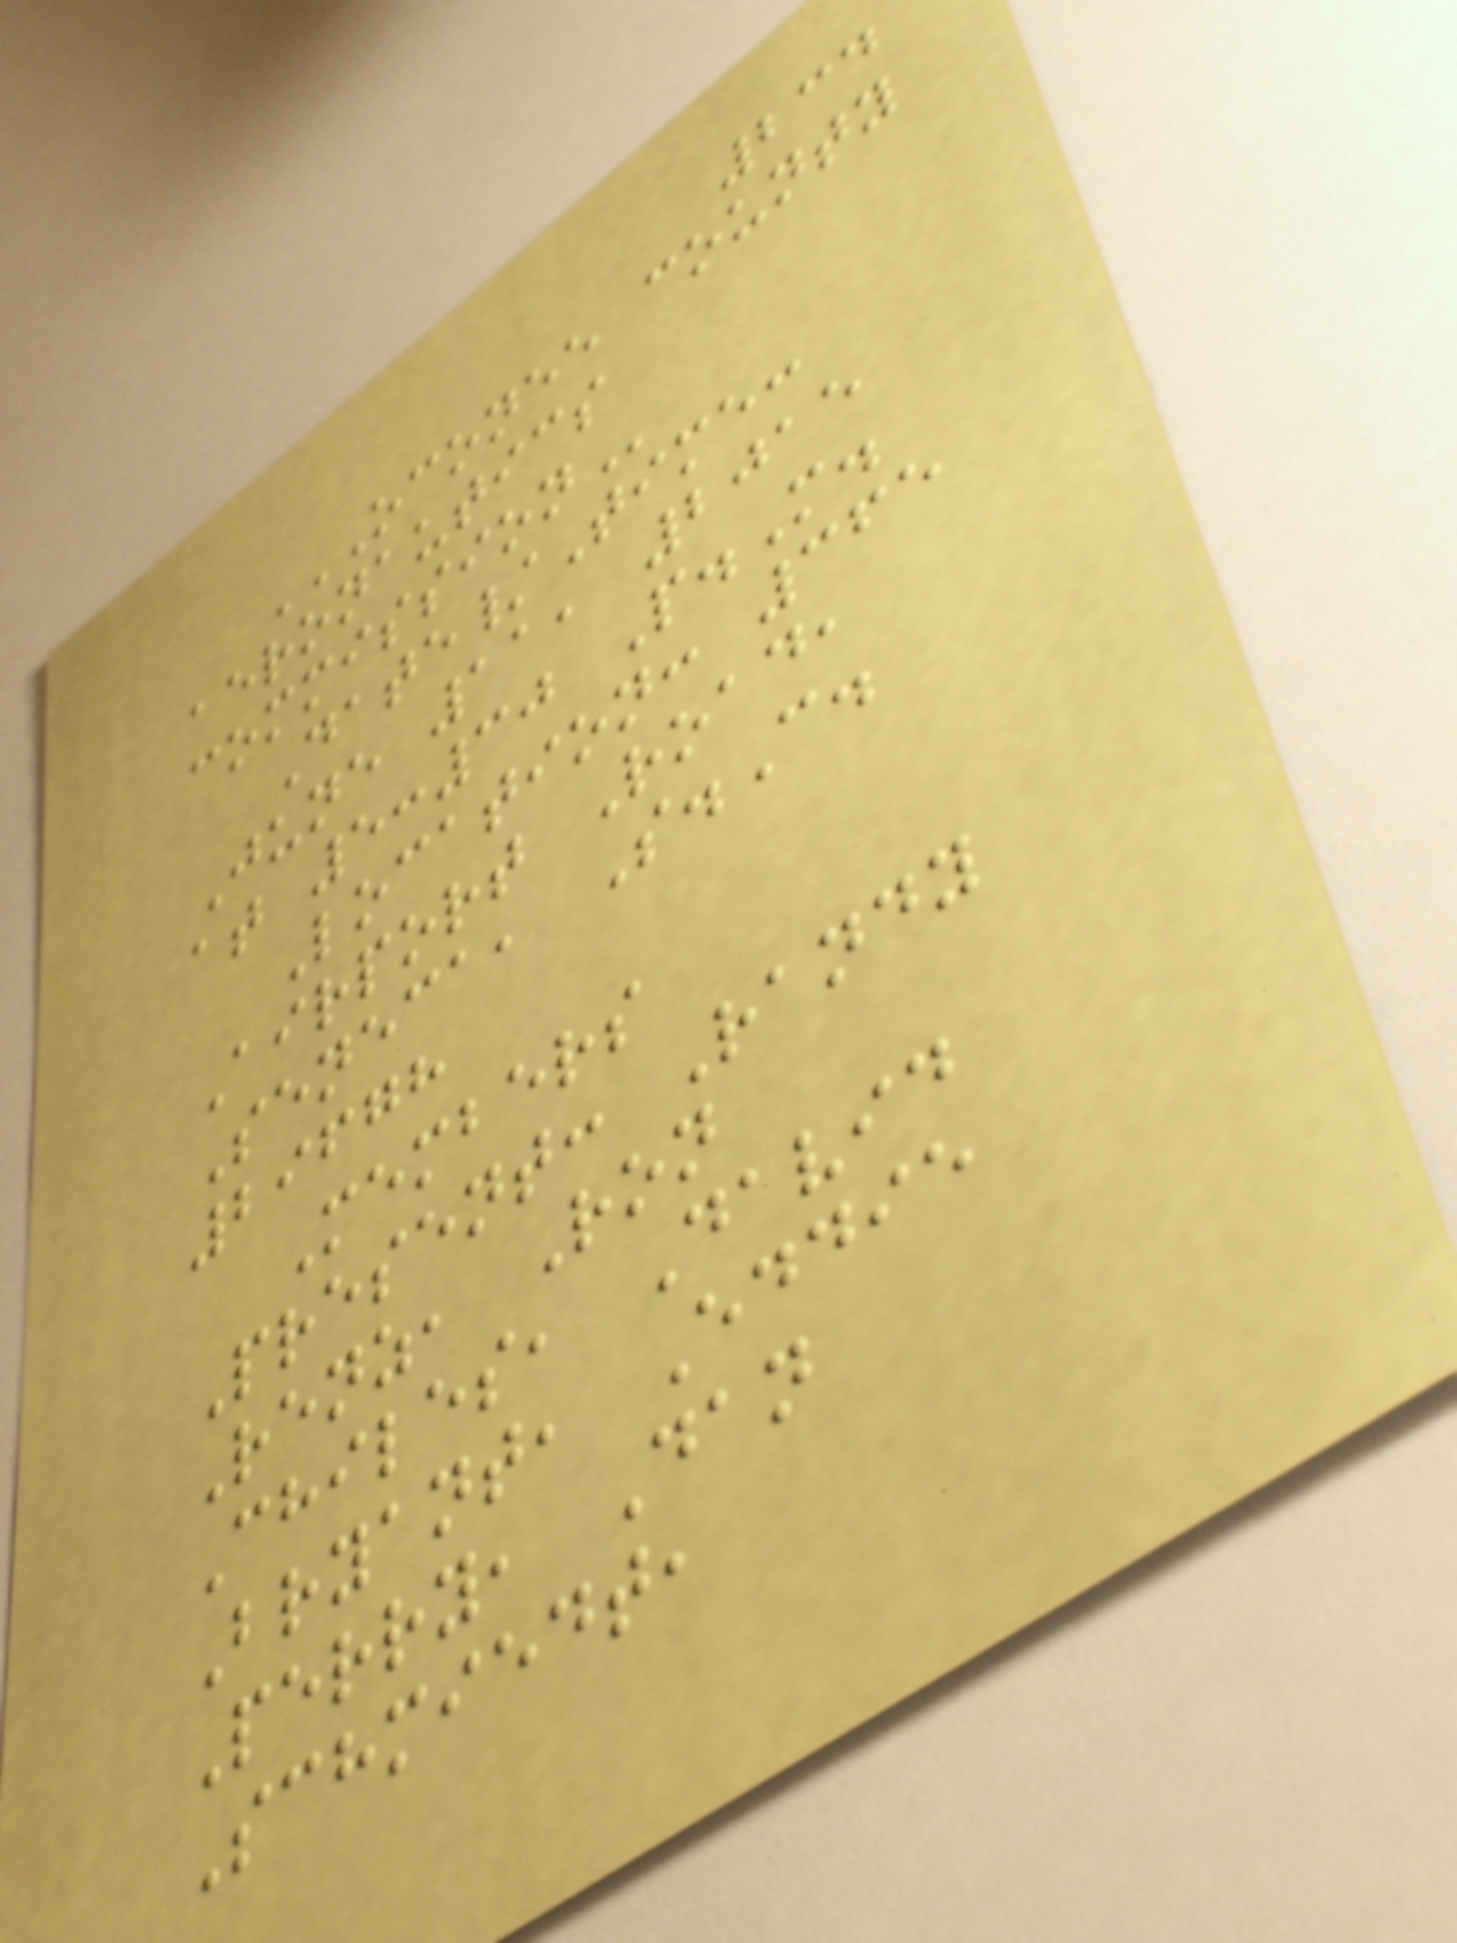234
OCONEE COUNTY
AERONAUTICS
COMMISSION
Date/Time:
June 11, 2015
at 5:30 P.M.
Location: 365
Airport Road,
Seneca, S.C.
29678
Members
Present: Randy
Renz, Ron
Chiles, David
Bryant, Eddie
Perry, Dan
Schmiedt,
